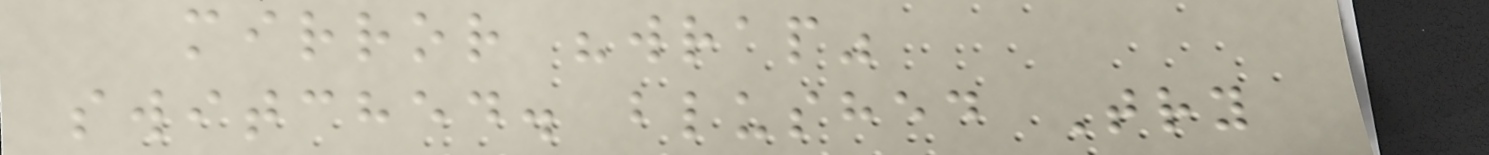mirror "wrap"
switched. blushed Try
